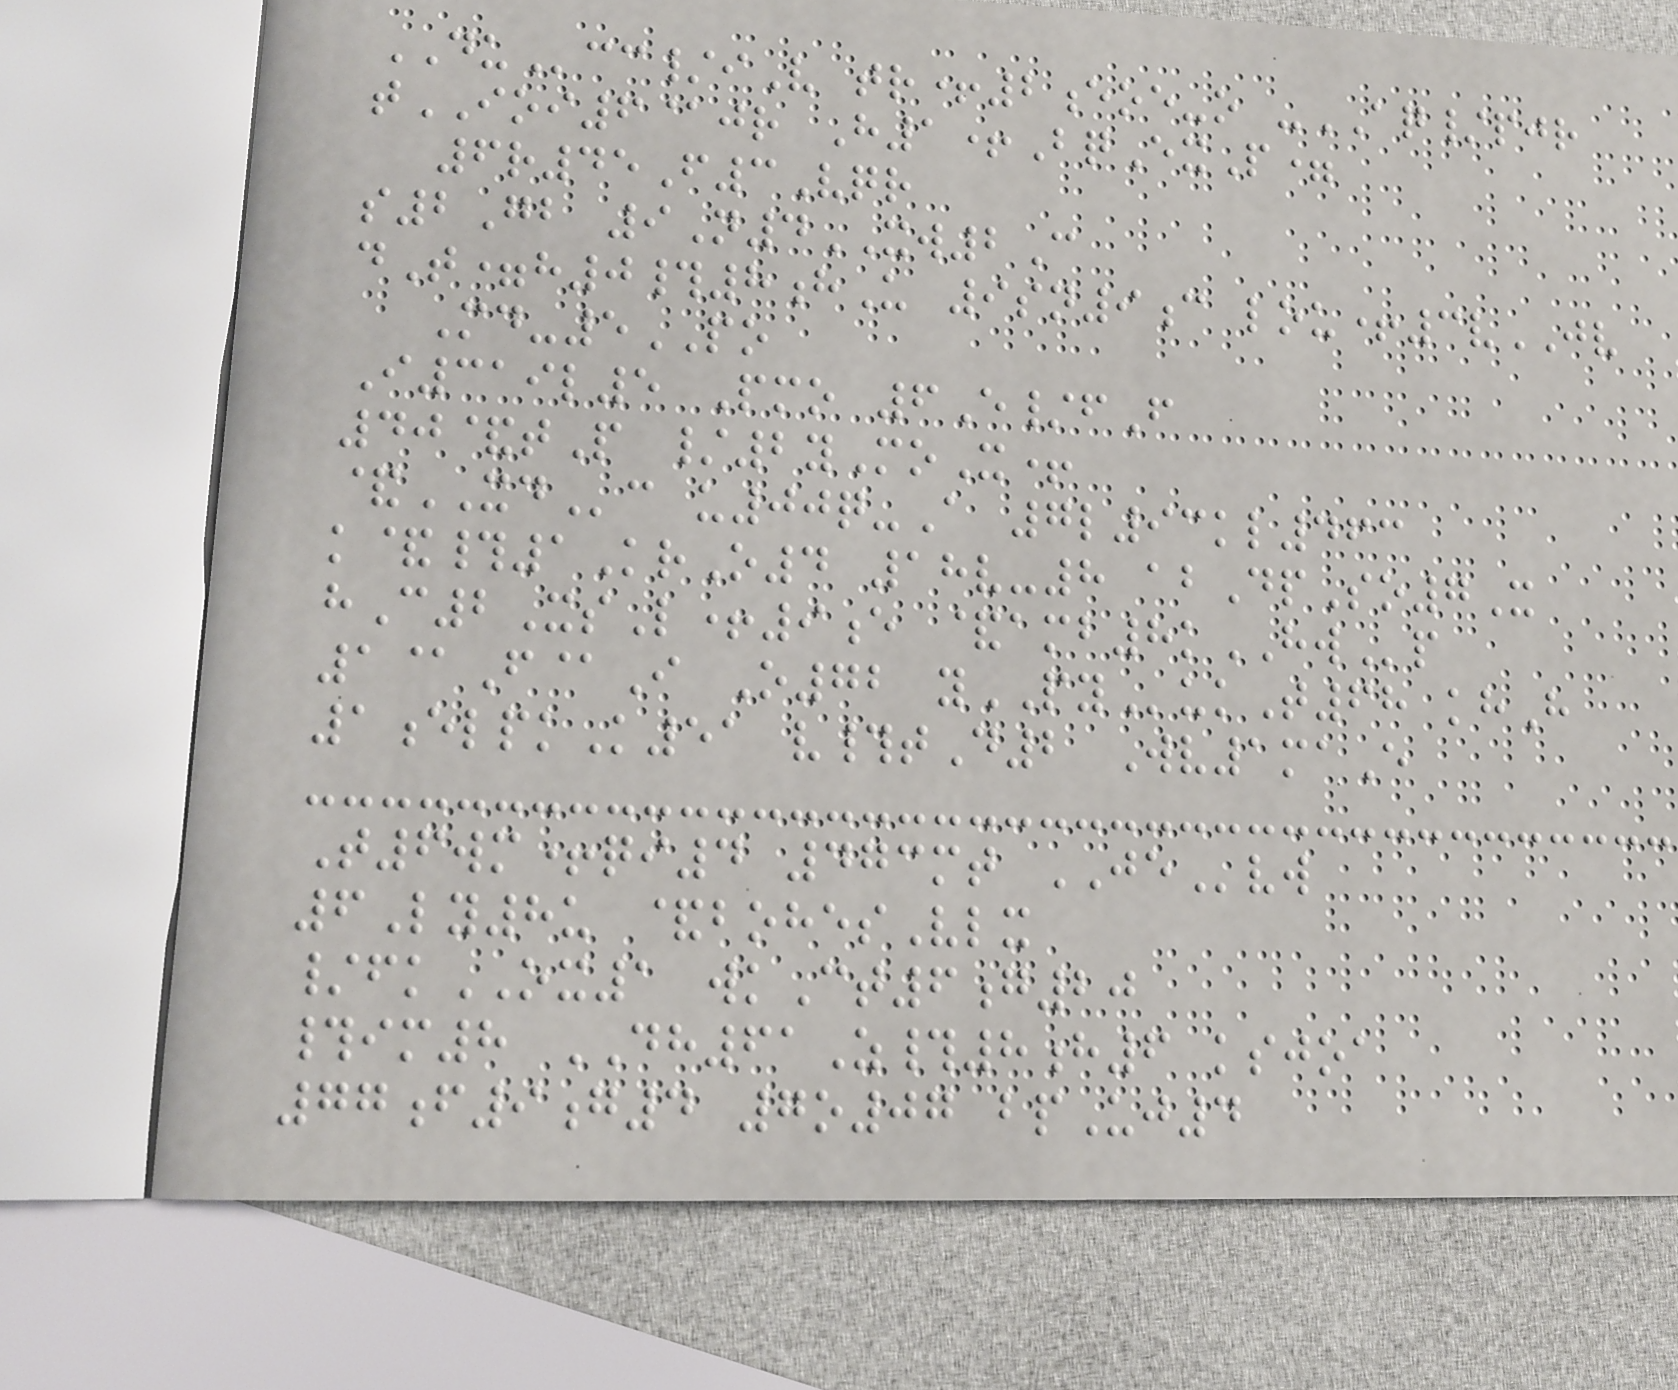DUcc/iV tr+2eoe-o -AQ/pjr
tIOI6@jr H1+BqExP=
6r45F3Vqr
s2Gb 9N4XW2C
dT=h0#8hU 9sn9c lou+3vJV
Md-5PO
I319l5 Pmo 6E/fF
40&tP /2yMoX+
&XDc u00q-A 7l93kl463
k&#1KrO4 18v-8 abDpSo7X
hC2XsL+9e &amb8kHWp
1@F@I O72 yPYukT68 khH
1elpkK51 v#tD2 Wv1maE
T6wm+qi4 473mt JEvw
6Ly8u &bohesVlx
/fkOX1 wkCt6g20
#im8 DH61Z#8h6 ksjoa
77f9g4 7o07 bpUj4
